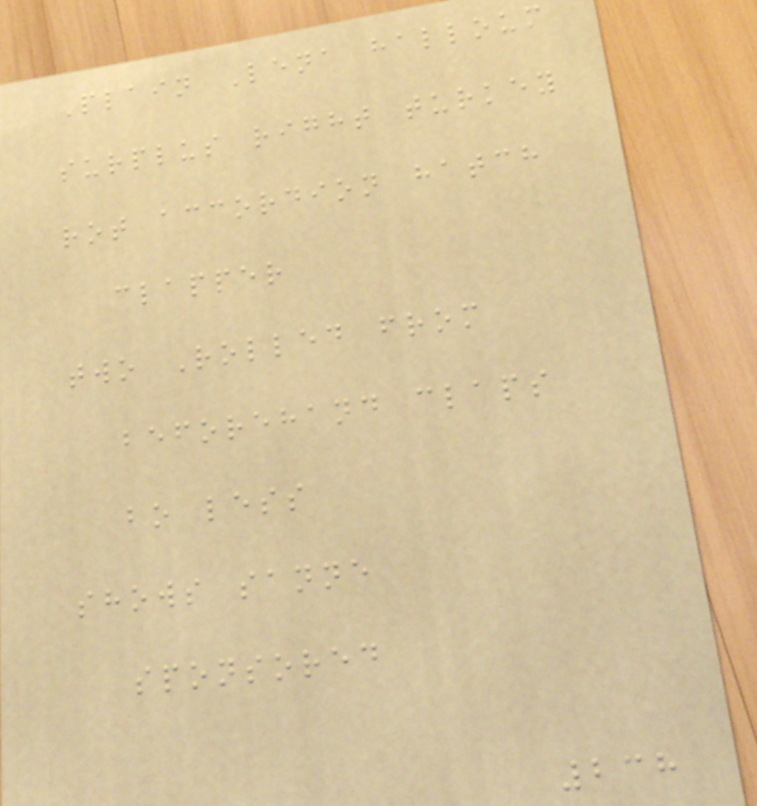Plain Lena halloum
surplus right turkey
rot accordion hatch
clapper
two Rolled from
beforehand claps
bo less
shows sanne
sponsored
238
